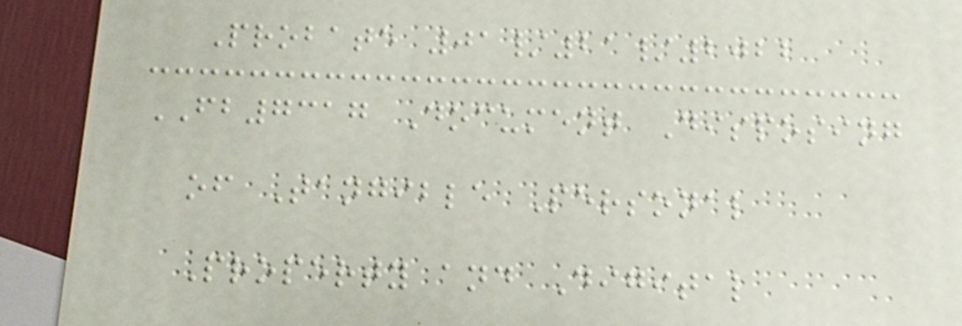Probate 01/21/2022
FB7317 Document Disposing
of Tangible Personal
Property and Digital
